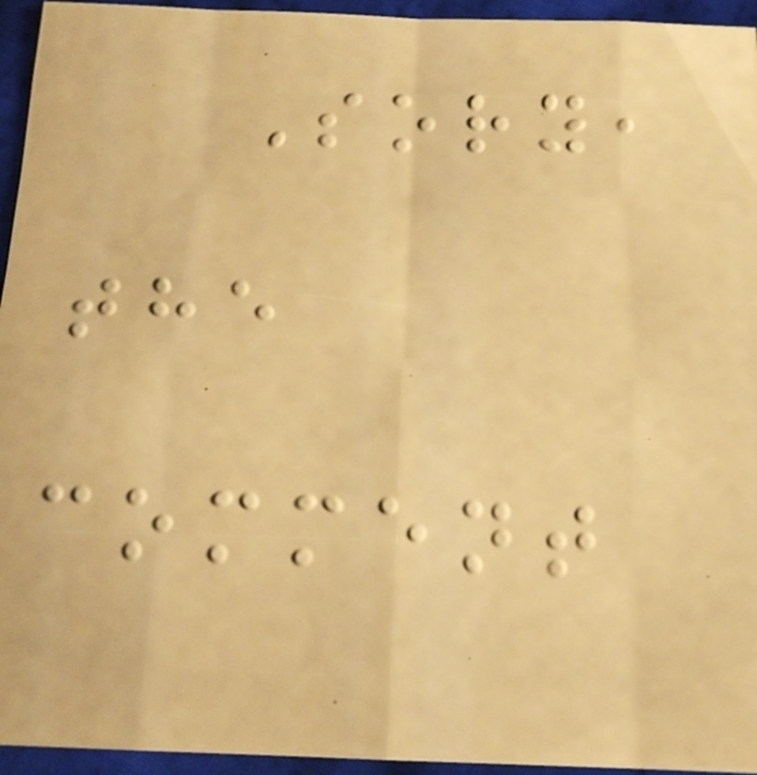Sory,
the
comment
